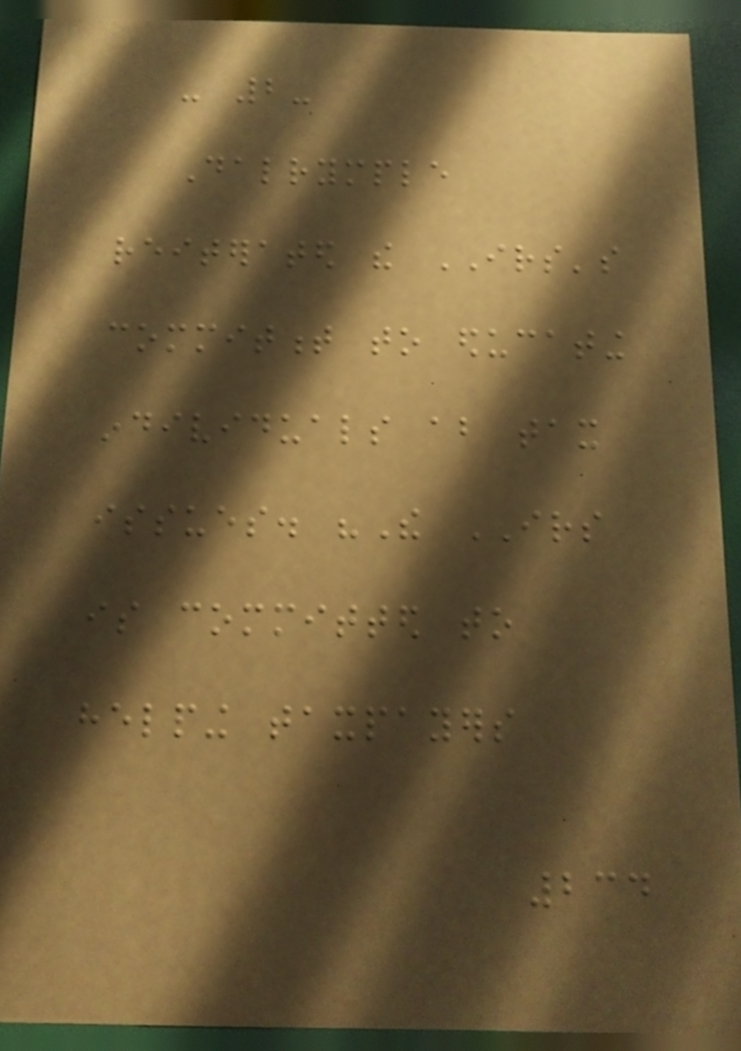- 2-
Dalrymple
reiterated the IRS's
commitment to educating
individuals about tax
issues. "The IRS
is committed to
helping taxpayers
234
